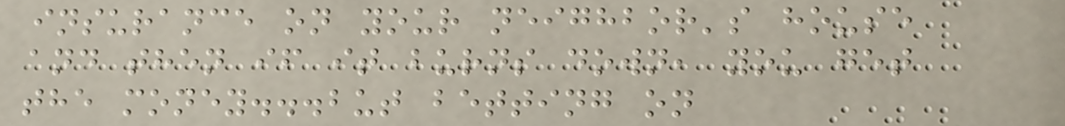insurance on your neighbor's house
and then if it burns down, you get
the money...but betting on
